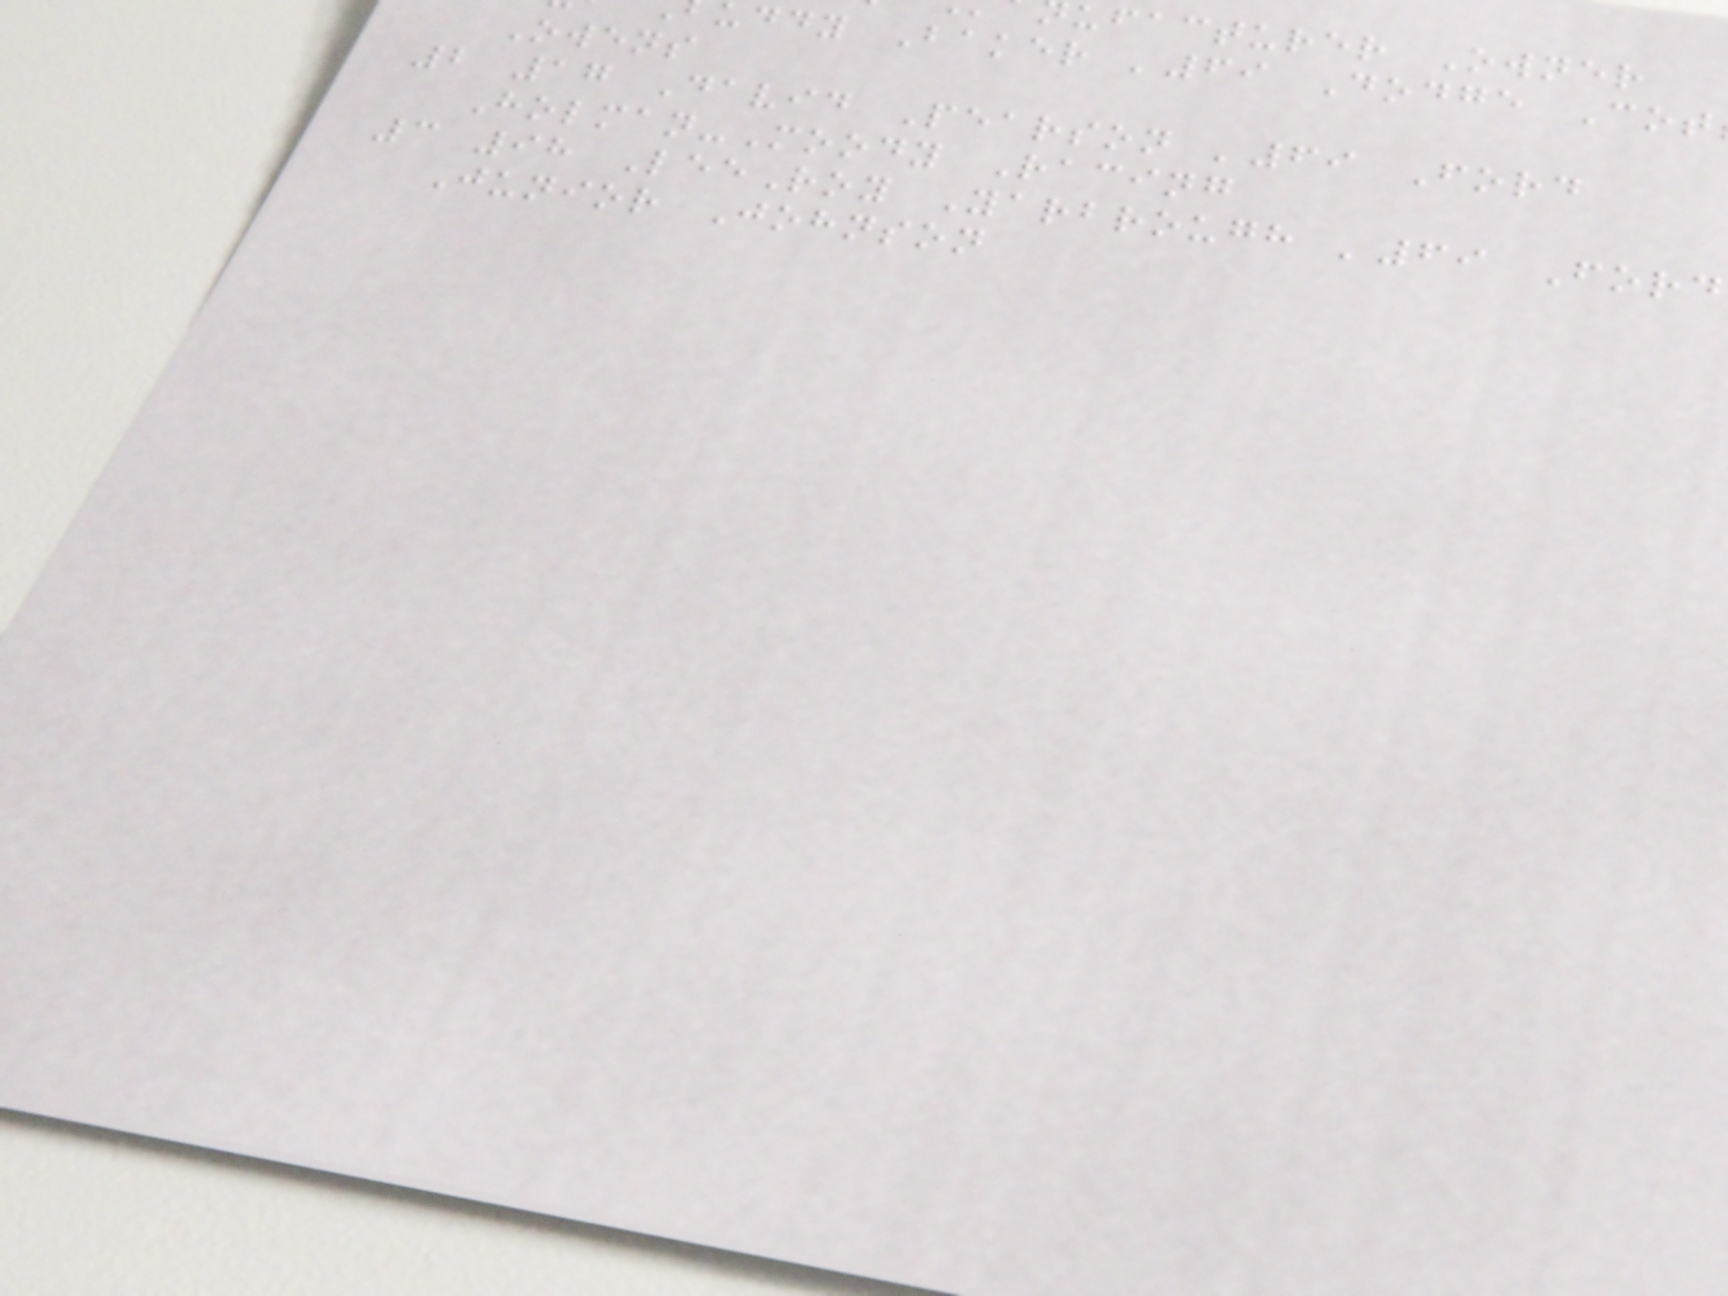ufacturer Owner
uddy Baker '69 Dodge Cot
Owens
2 17 David Pearson '69 Ford
Holman-Moody Racing
3 98 LeeRoy Yarbrough '69 Ford
Junior Johnson
